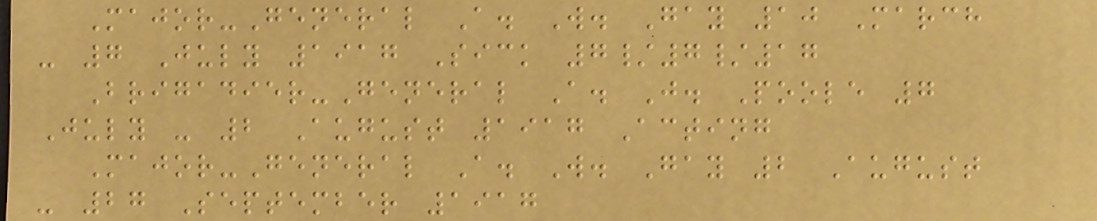Major-General A. W. Gay 10 March
- 7 July 1917 Sick 7/7/17
Brigadier-General A. J. Poole 7
July - 2 August 1917 Acting
Major-General A. W. Gay 2 August
- 27 September 1917
